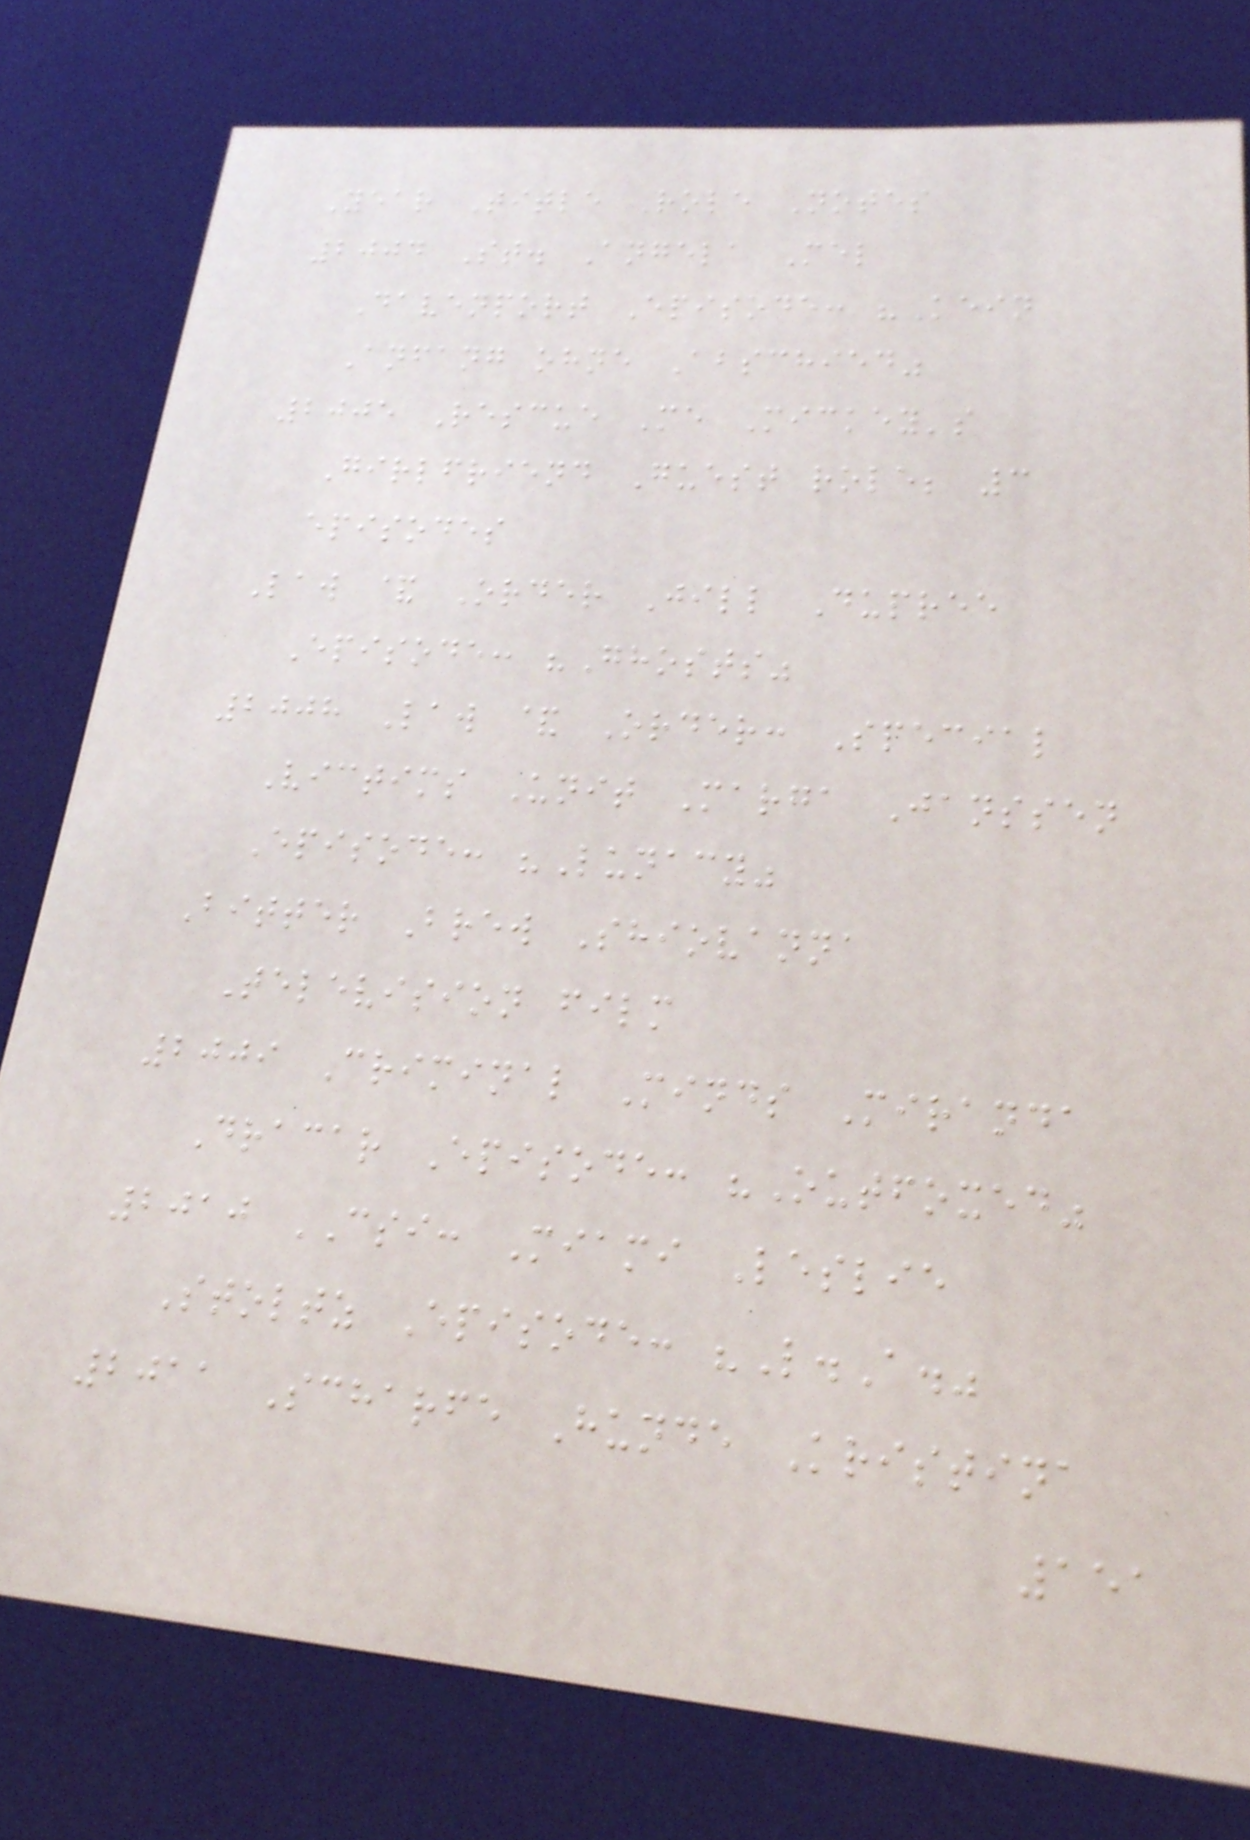Year Title Role Notes
2004 St. Angela Mel
Davenport Episode: "Kein
Anfang ohne Abschied"
2005 Rescue Me Mickey's
Girlfriend Guest role; 3
episodes
Law & Order Jill Dupree
Episode: "Ghosts"
2008 Law & Order: Special
Victims Unit Marga Janssen
Episode: "Lunacy"
Bitter Brew Shiovanna
Television film
2009 Criminal Minds Miranda
Dracar Episode: "Outfoxed"
2010 CSI: Miami Leslie
Stoltz Episode: "L.A."
2011 Scharfe Hunde Kristina
151
